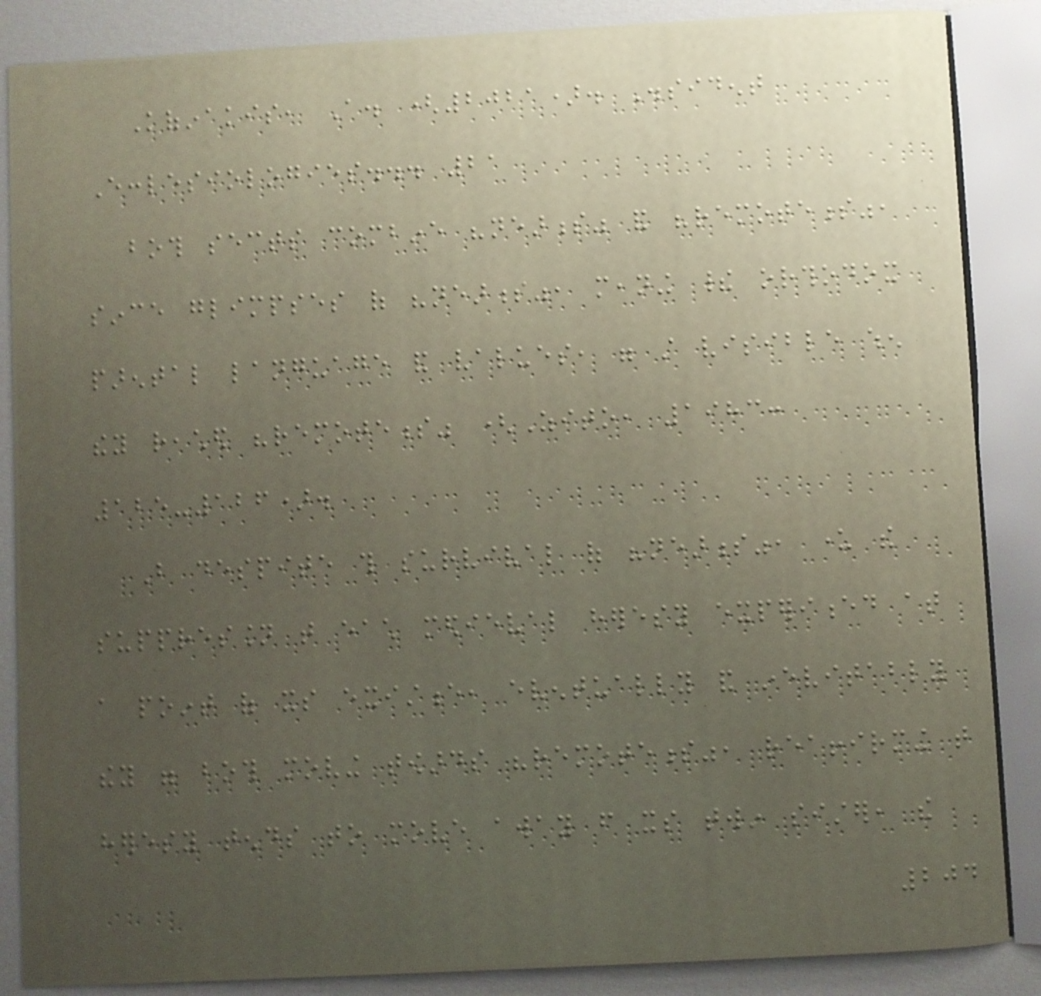Kofinakis, A. (2021). Dissident
Ecclesiologies... 21
both sects combine "nearness" and "remoteness",
since glimpses of "nearness", meaning their orthodox
parental language and values, were still visible when
they reached "remoteness" (Zito, 1983:
125-126).
But despite this survival of "nearness", under the
suppression that each medieval heresy experienced at
a point of its existence, eventually and inevitably
they were both moving towards "remoteness", reaffirming that
heresy tends to move away from its twin sister, the
204
